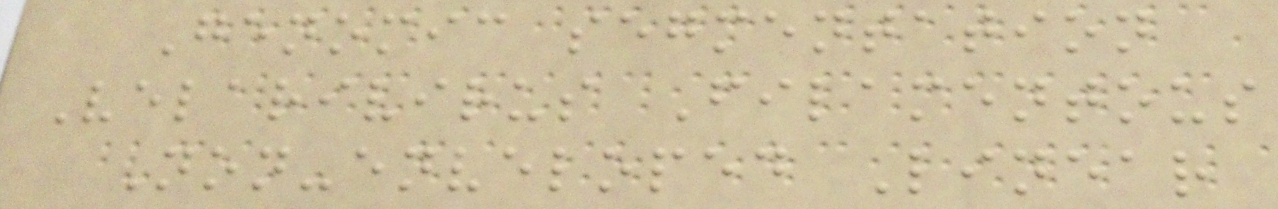Genomic segmentation
Velarivirus Filamentous
Non-enveloped Linear
